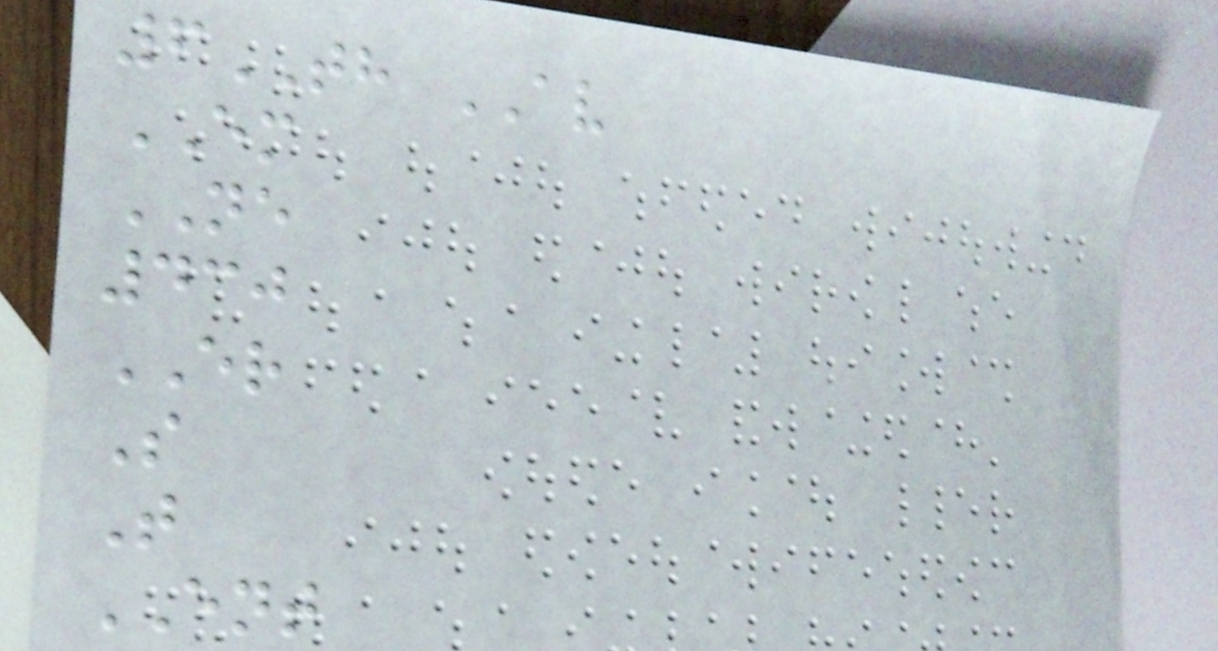6TH AV
EM
NE
430
ER
S
T
ENT
